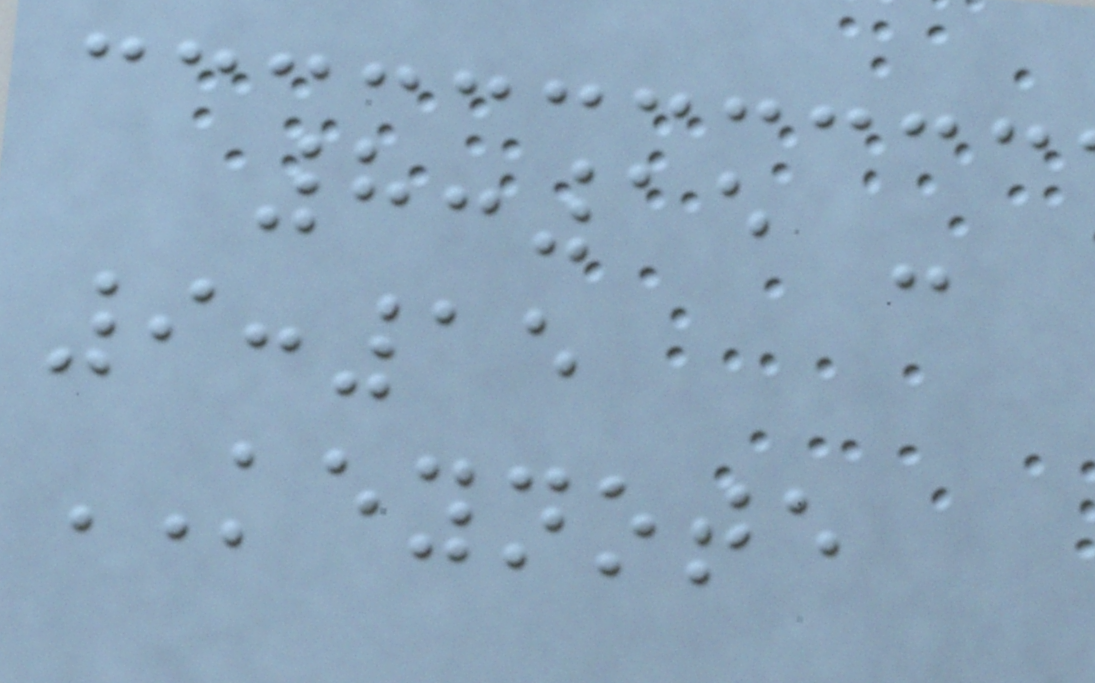8:15 -
9:15
KEYNOTE
